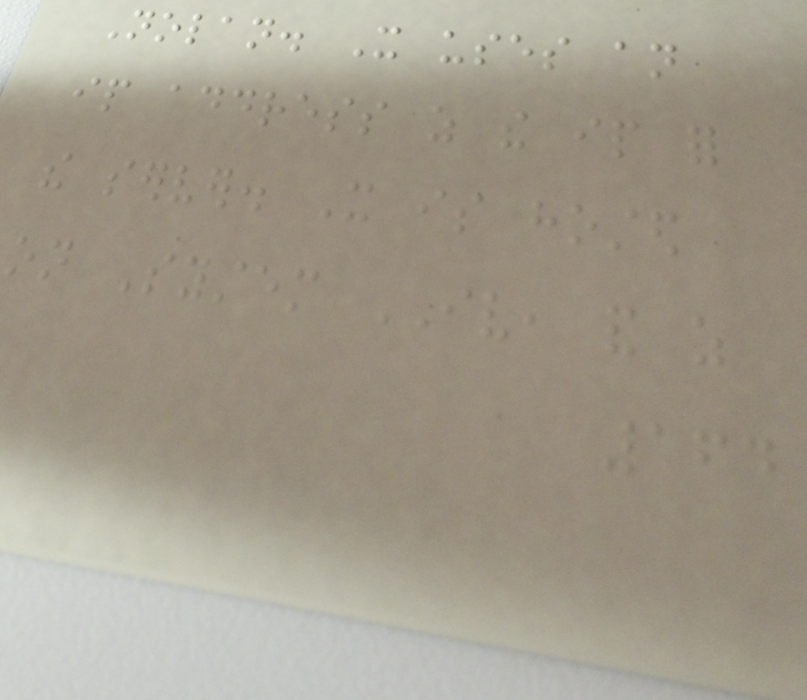Nolan. It uses an
ip address as the ip for
the server. It is hosted
on System IV, and as
164
